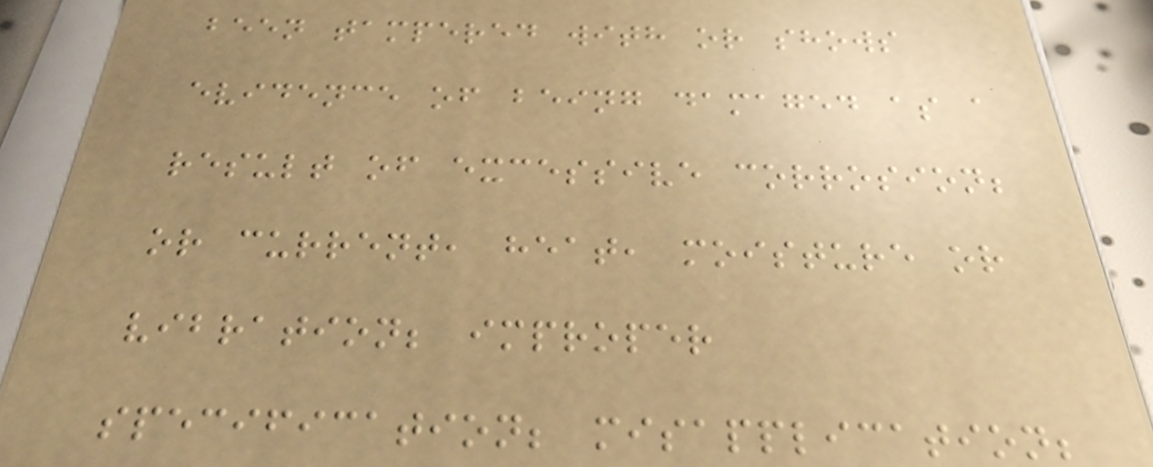been tampered with or shows
evidence of being damaged as a
result of excessive corrosion;
or current, heat, moisture or
vibration; improper
specification; misapplication;
